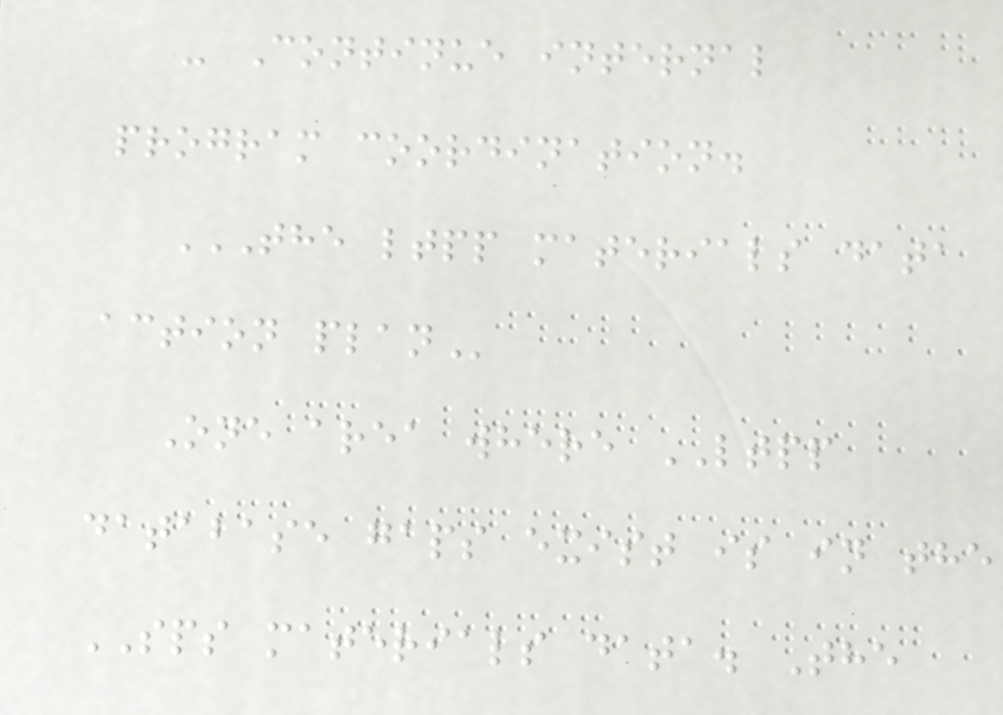- Continue internal
program coordination.
THE LTPP MATERIALS DATA
ACTION PLAN
One area where LTPP
database gaps exist is in the
SPS materials data. The
